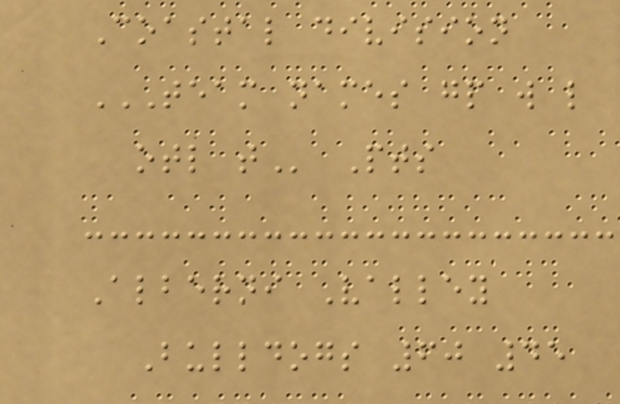Coastal division
TEAM NAMES GP W L
OTL T Pts
Alberni Valley
Bulldogs 60 45
